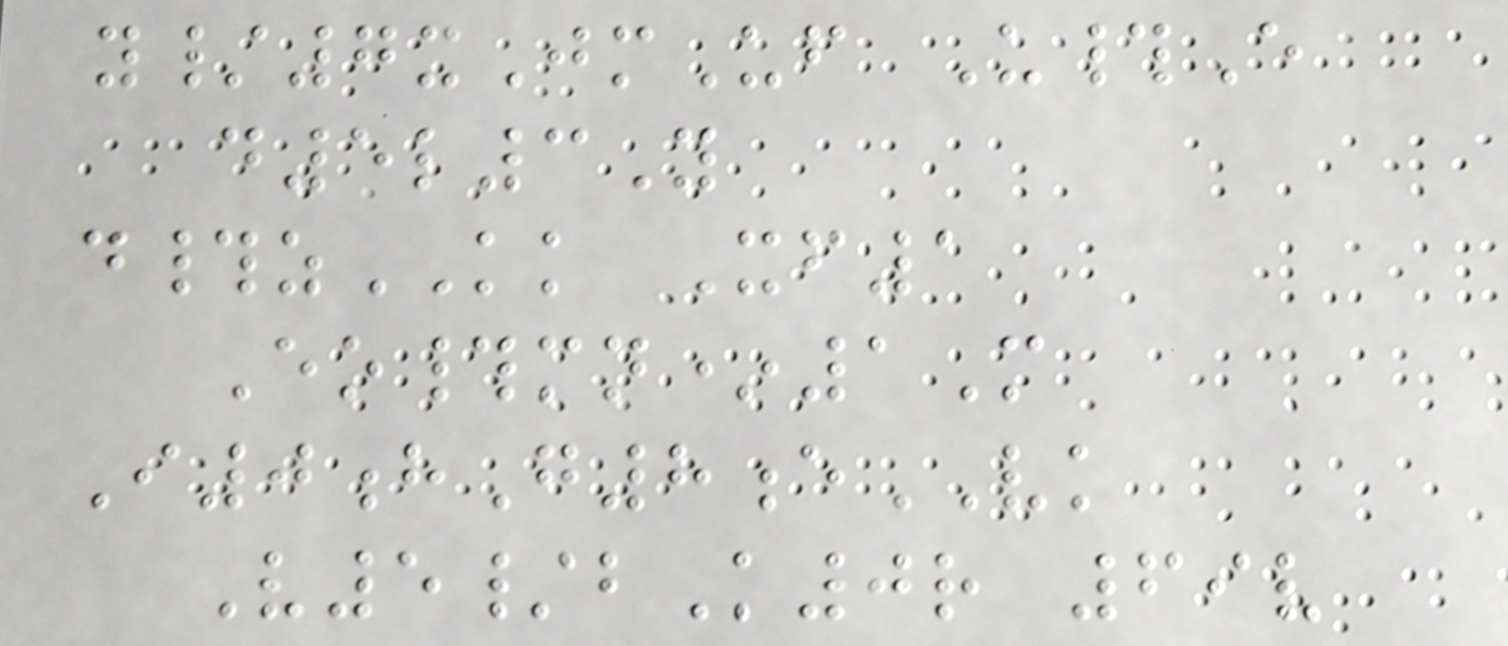y/7xJmUf U#E
d5l3Y
d#zKK Xf1
Eo#mn*1M
I0hG8eVK
V5/bK0r 69v
